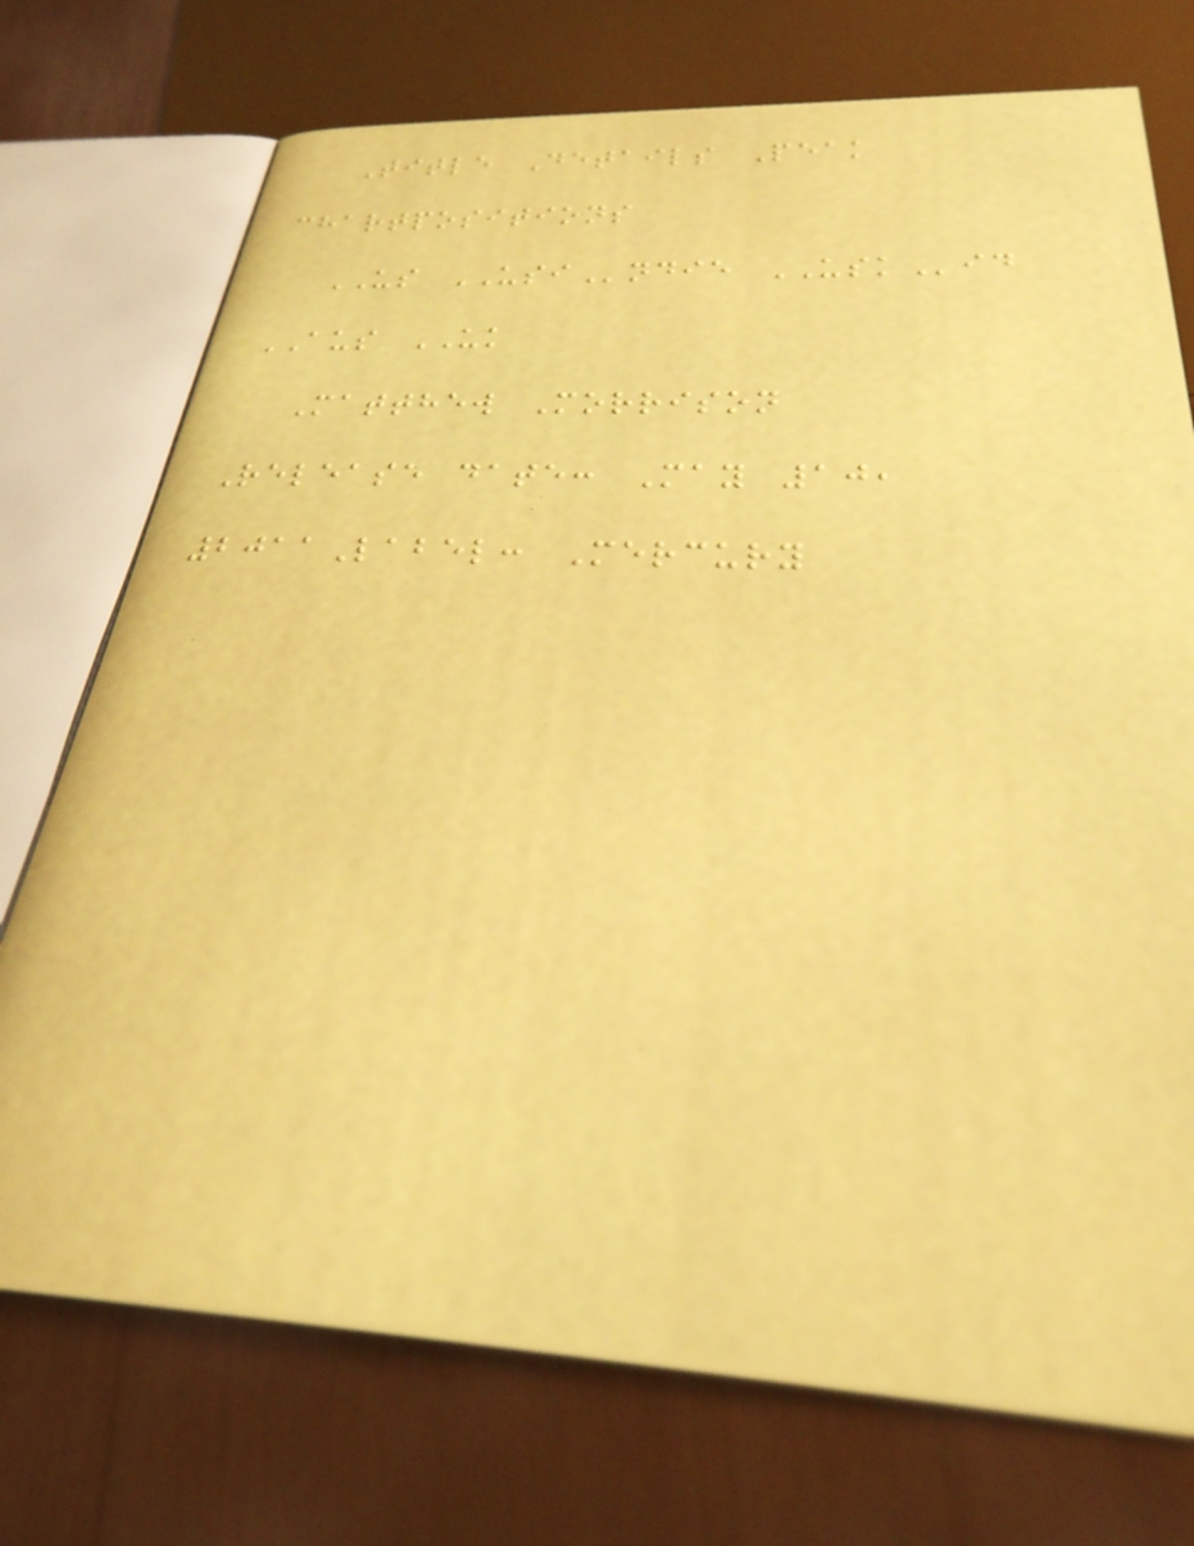Title Details Peak
chartpositions
US USIndie USKid
AUS UK
Matthew Morrison
Release date: May 10,
2011Label: Mercury
